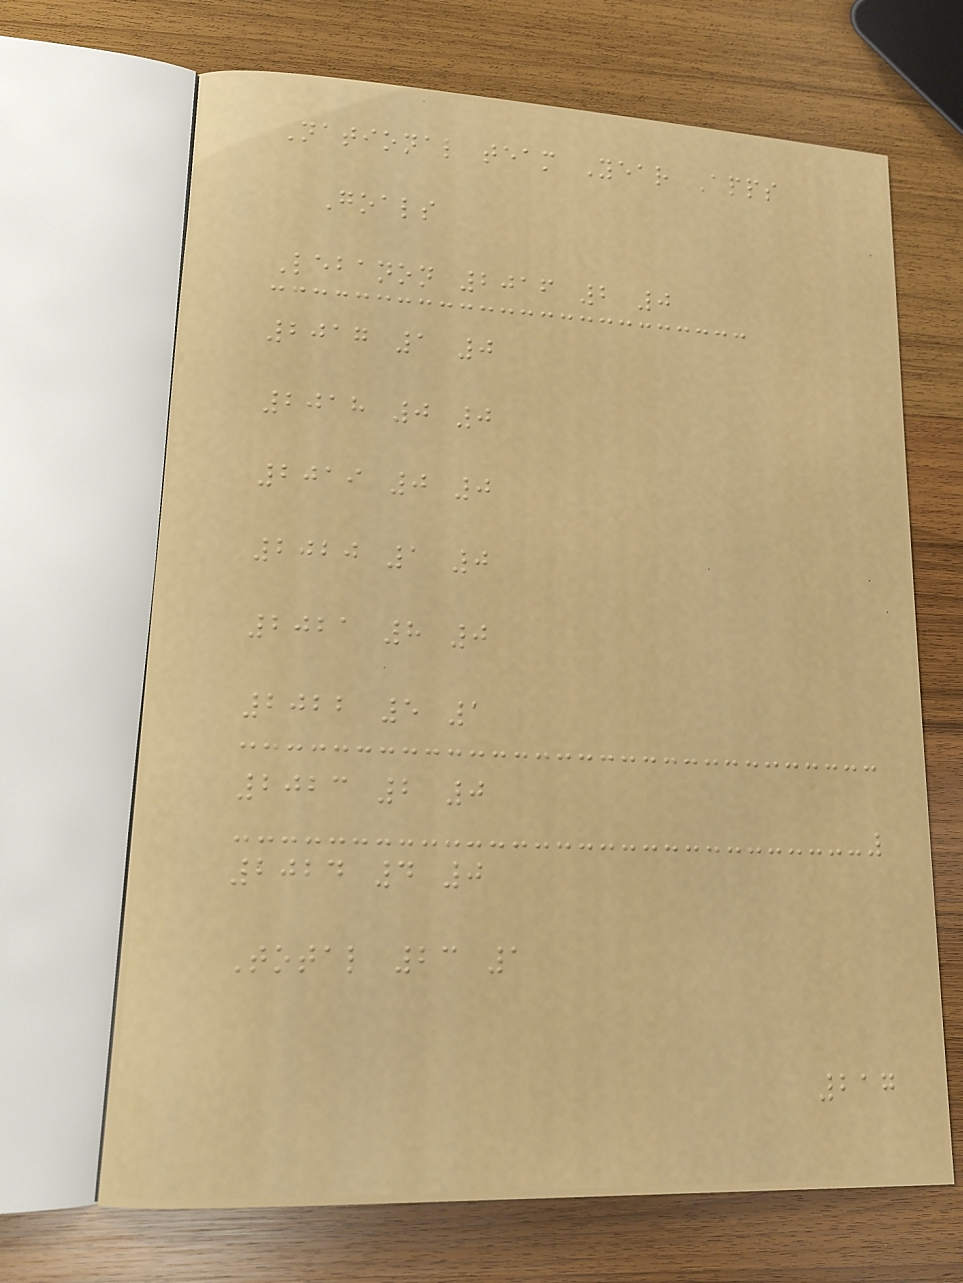National team Year Apps
Goals
Lebanon 2016 2 0
2017 1 0
2018 0 0
2019 0 0
2020 1 0
2021 8 0
2022 5 1
2023 2 0
2024 4 0
Total 23 1
217
